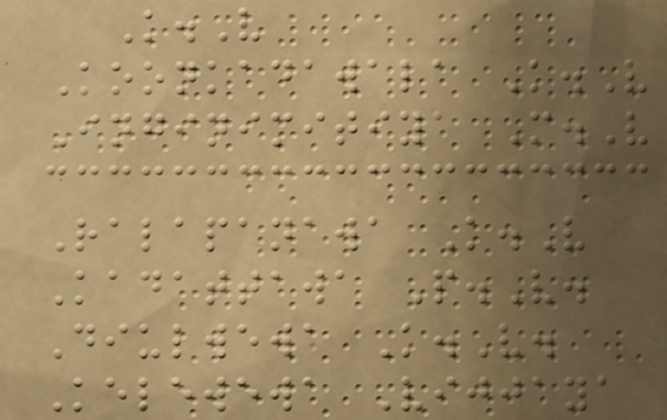K.V
Koonkadawala K.V
Inginimitiya M.V
Ralapanawa K.V
Kadattawa P.V.
Diulwewa K.V.
Kelewewa Vijjaya
